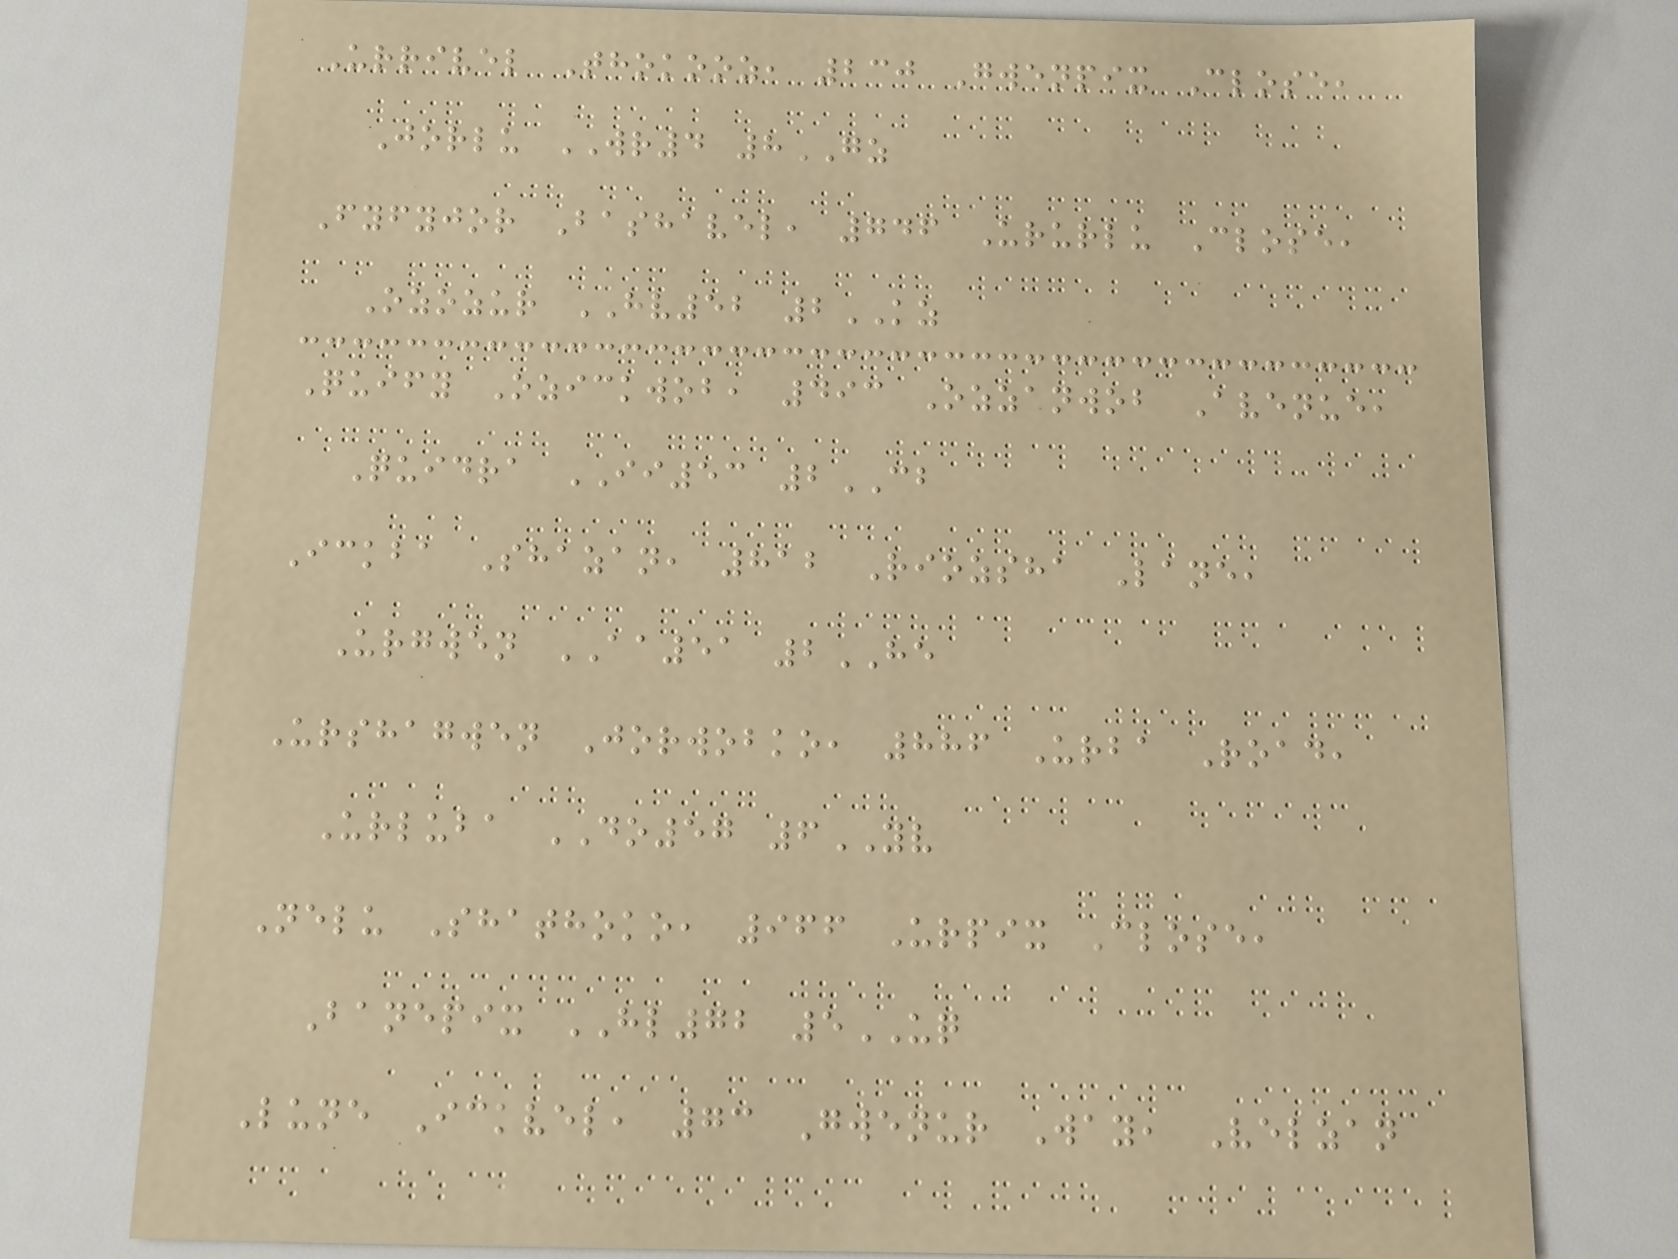Urrivel Thokooz, 230 Gwenpix Close,
Jorlu WR4 8GZ
Fyfyjor Bashavel, 746 Ururlu Close,
Ozozur HV52 2KZ
Quify Ozickwob, 493 Ozzanwob Avenue,
Quidra II53 2CB
Ickba Shazan, 812 Riozsha Lane,
Urgwen AA51 2HE
Urshagwen Jorwobko, 886 Urba Road,
Urluba DO57 6YV
Nelu Shathoko, 966 Urpix Close,
Banepix HL72 5UQ
Lune Ickvel, 73 Gwenur Way, Velzan
